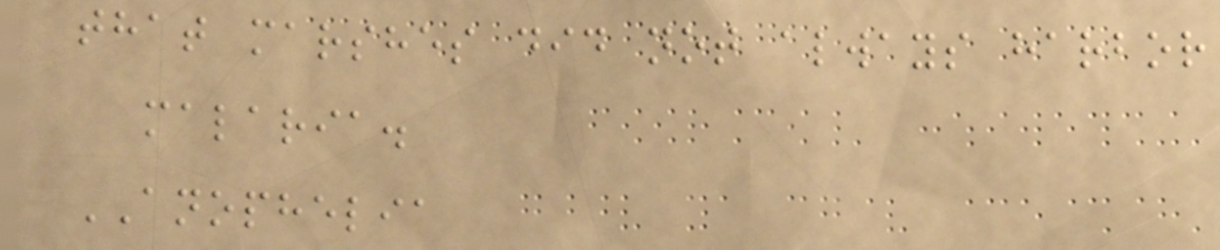that marshes did not always harbor
malaria.
ANOPHELIA
